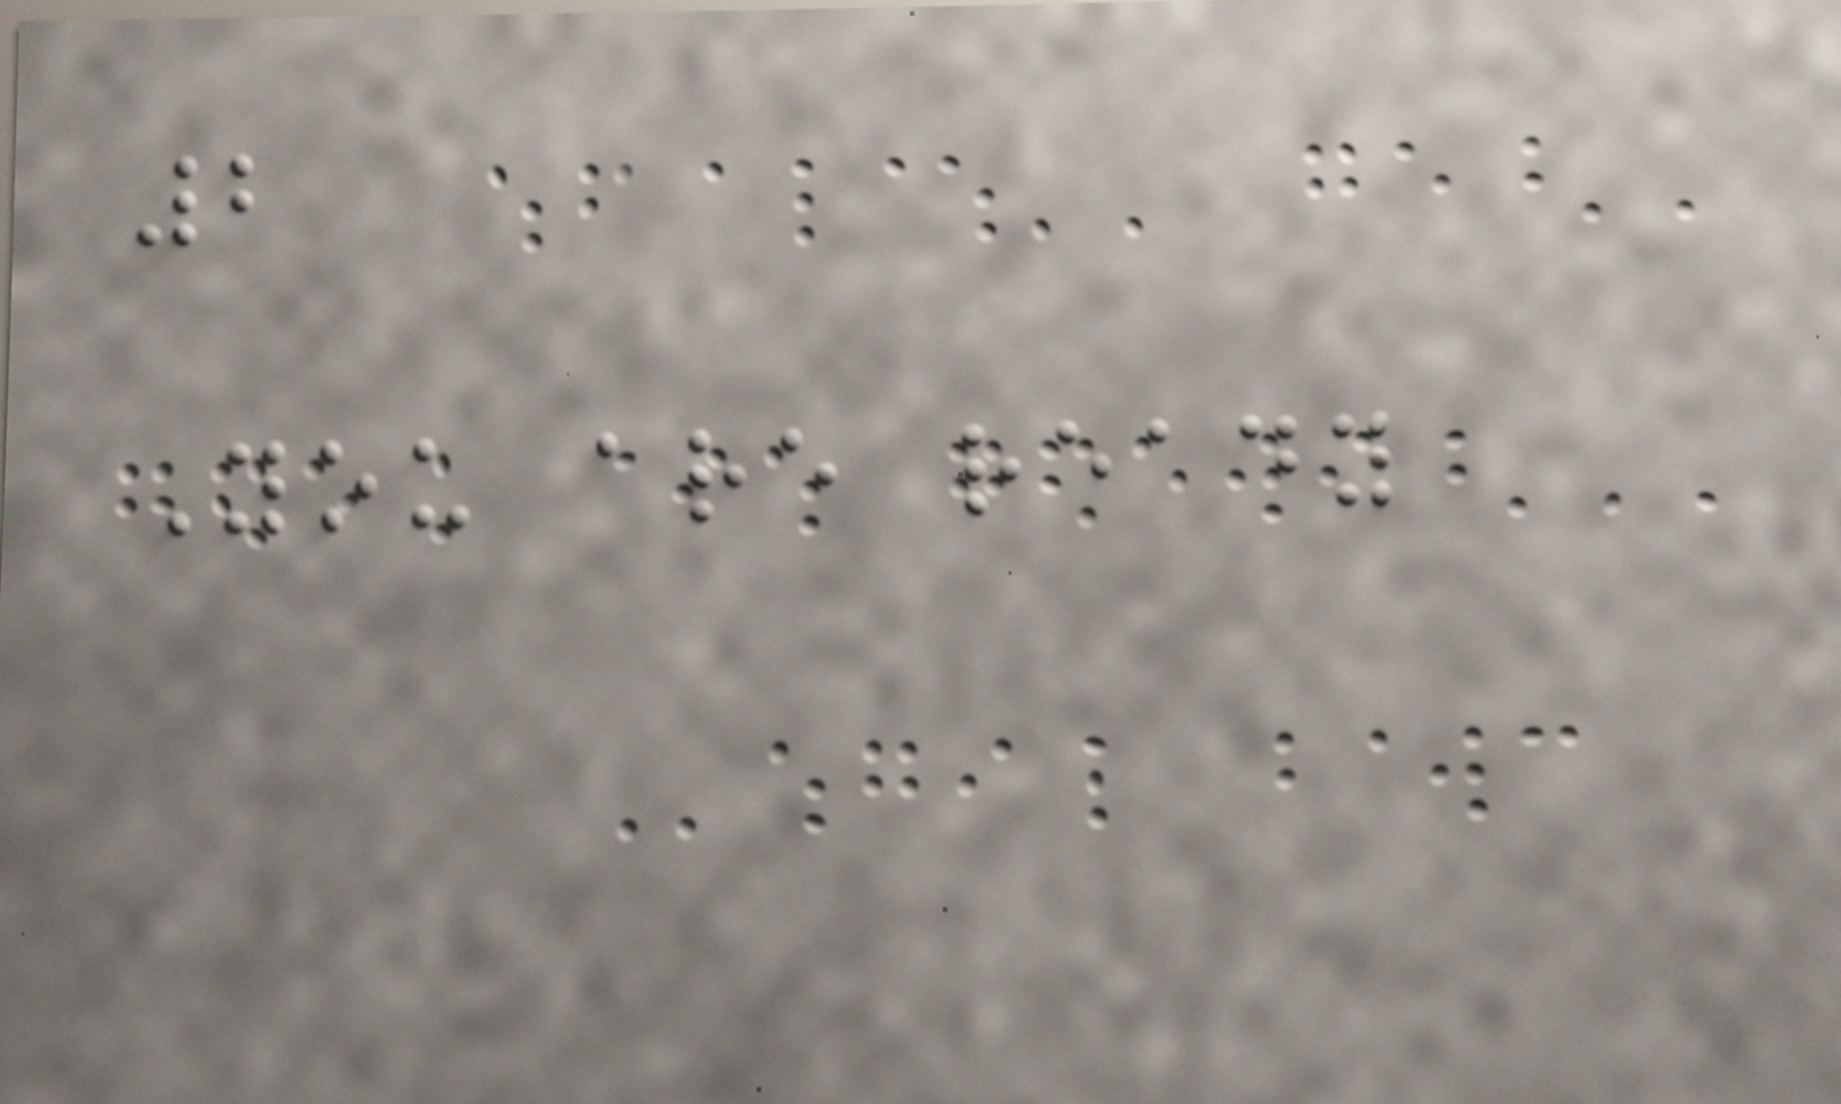2
You are ready
